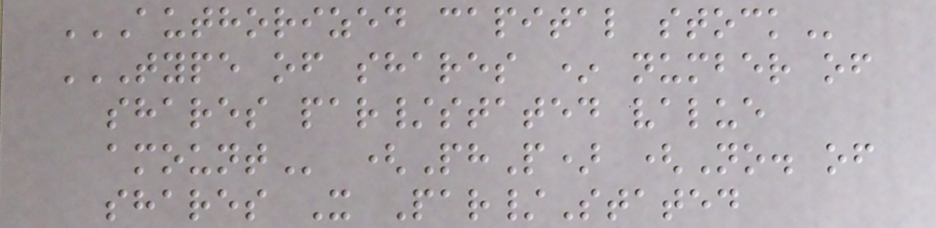AUTHORIZED CAPITAL STOCK
TYPE OF SHARES * NUMBER OF
SHARES PAR/STATED VALUE
AMOUNT (PhP) (No. of
shares X Par/Stated
